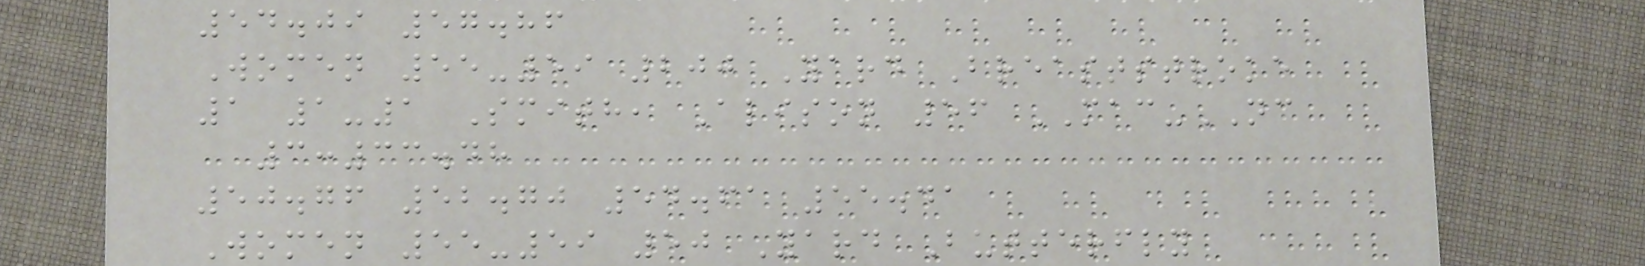54.09 57.86
Women 55-59 200 Yard Breaststroke
1 1-1 Smith, Alison 56 MAC-NC
3:33.48
50.76 52.70 54.61 55.41
Women 55-59 50 Yard Butterfly
